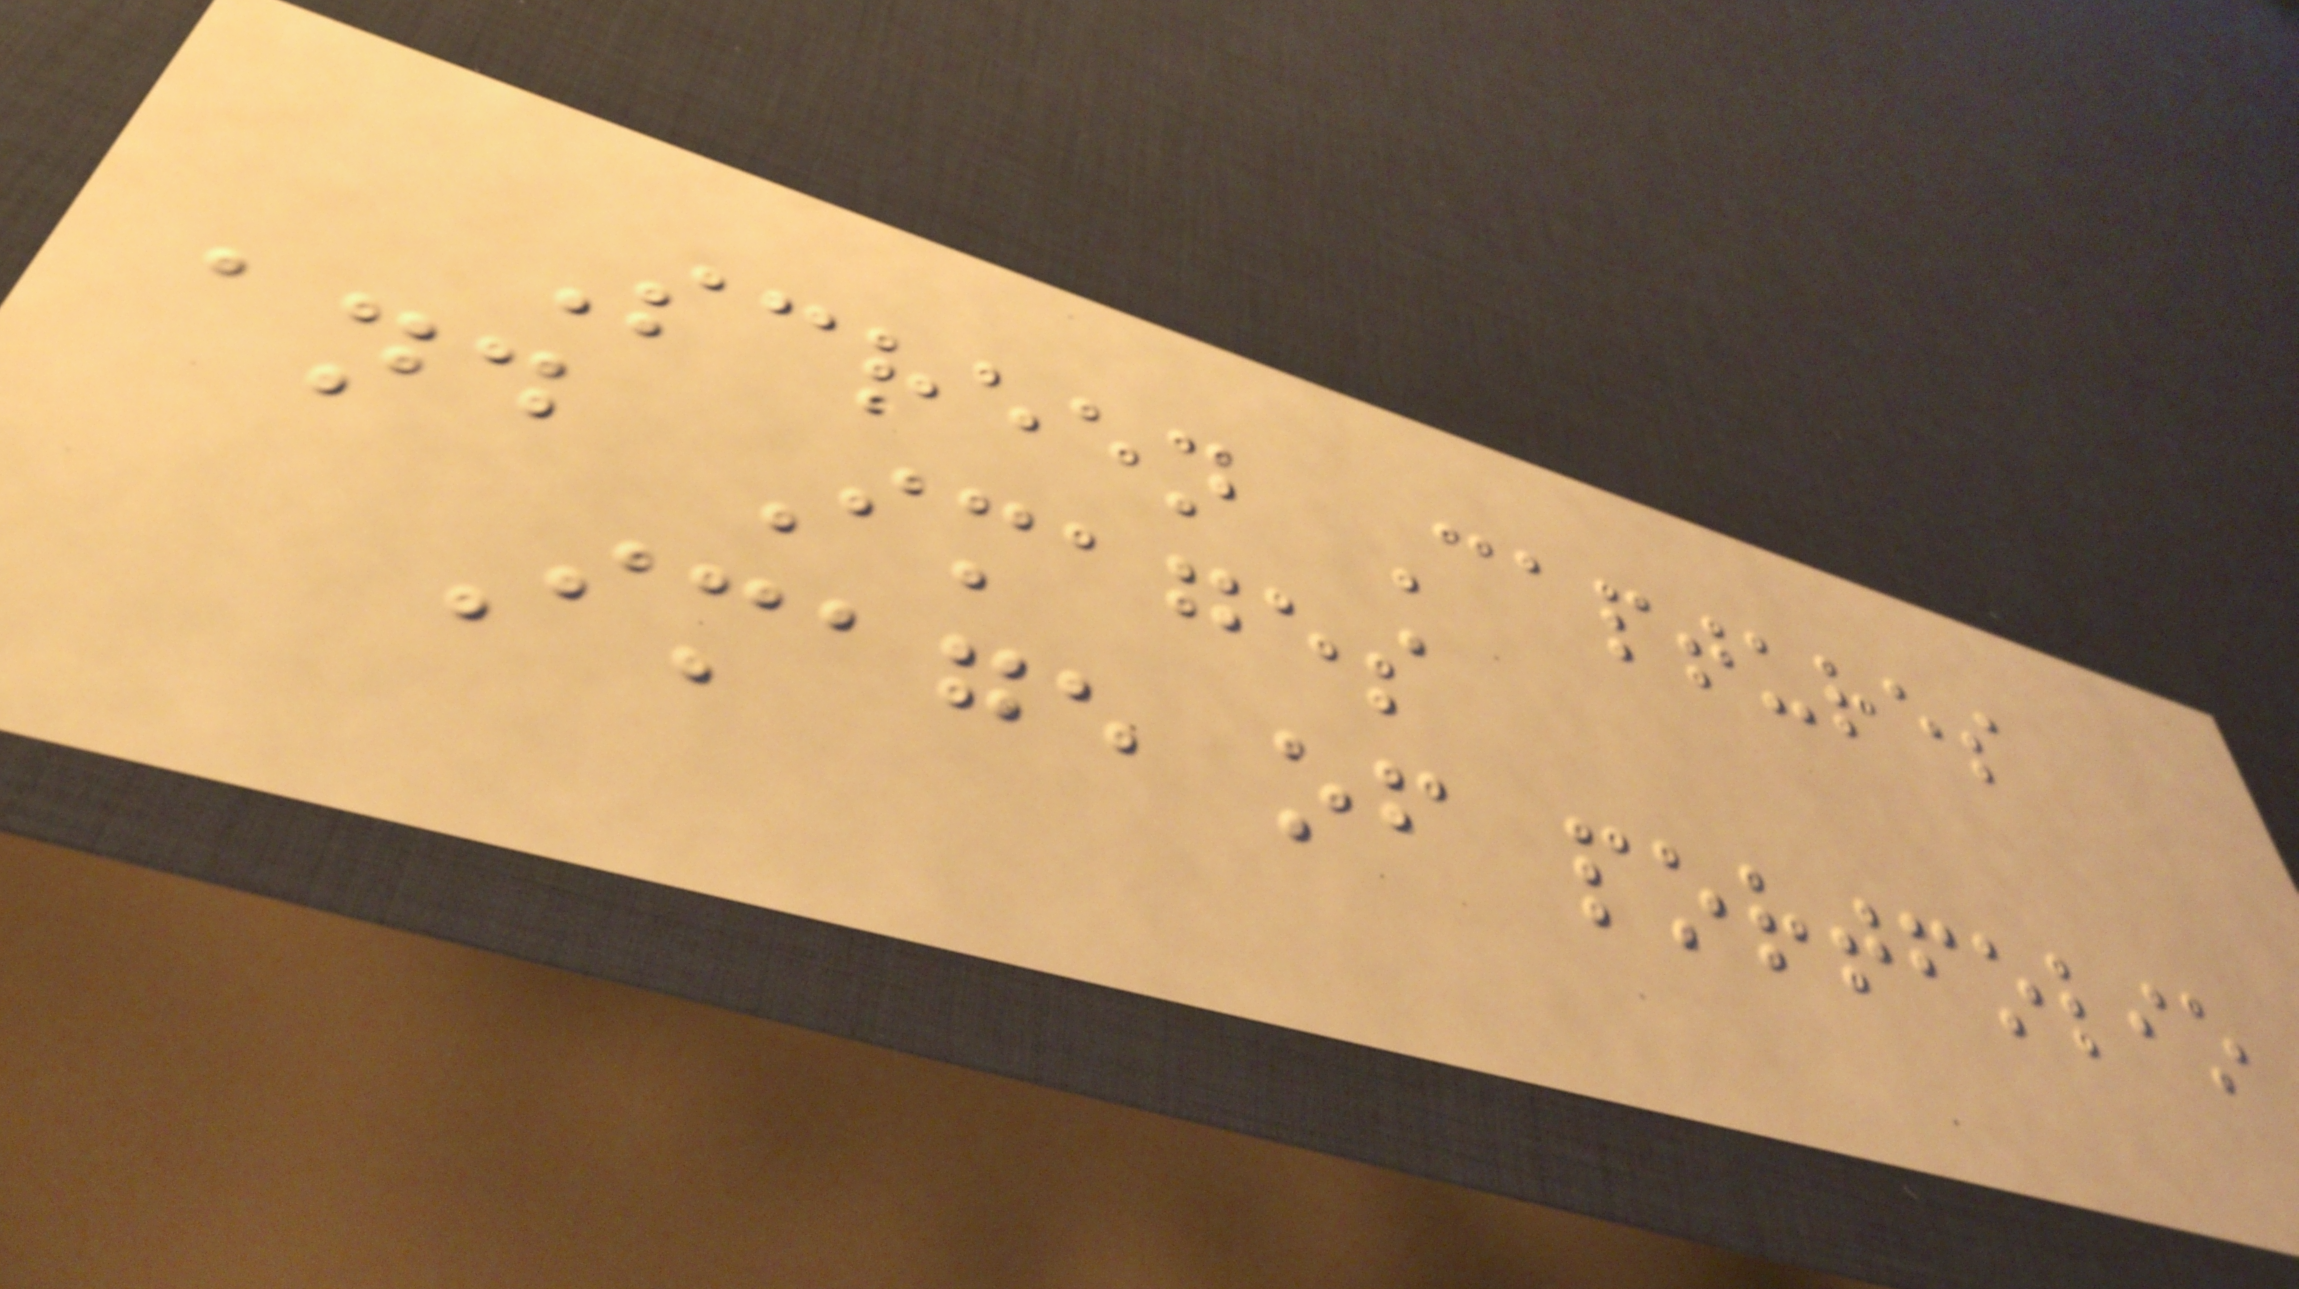Screen Captures
and Images
Image of portfolio
